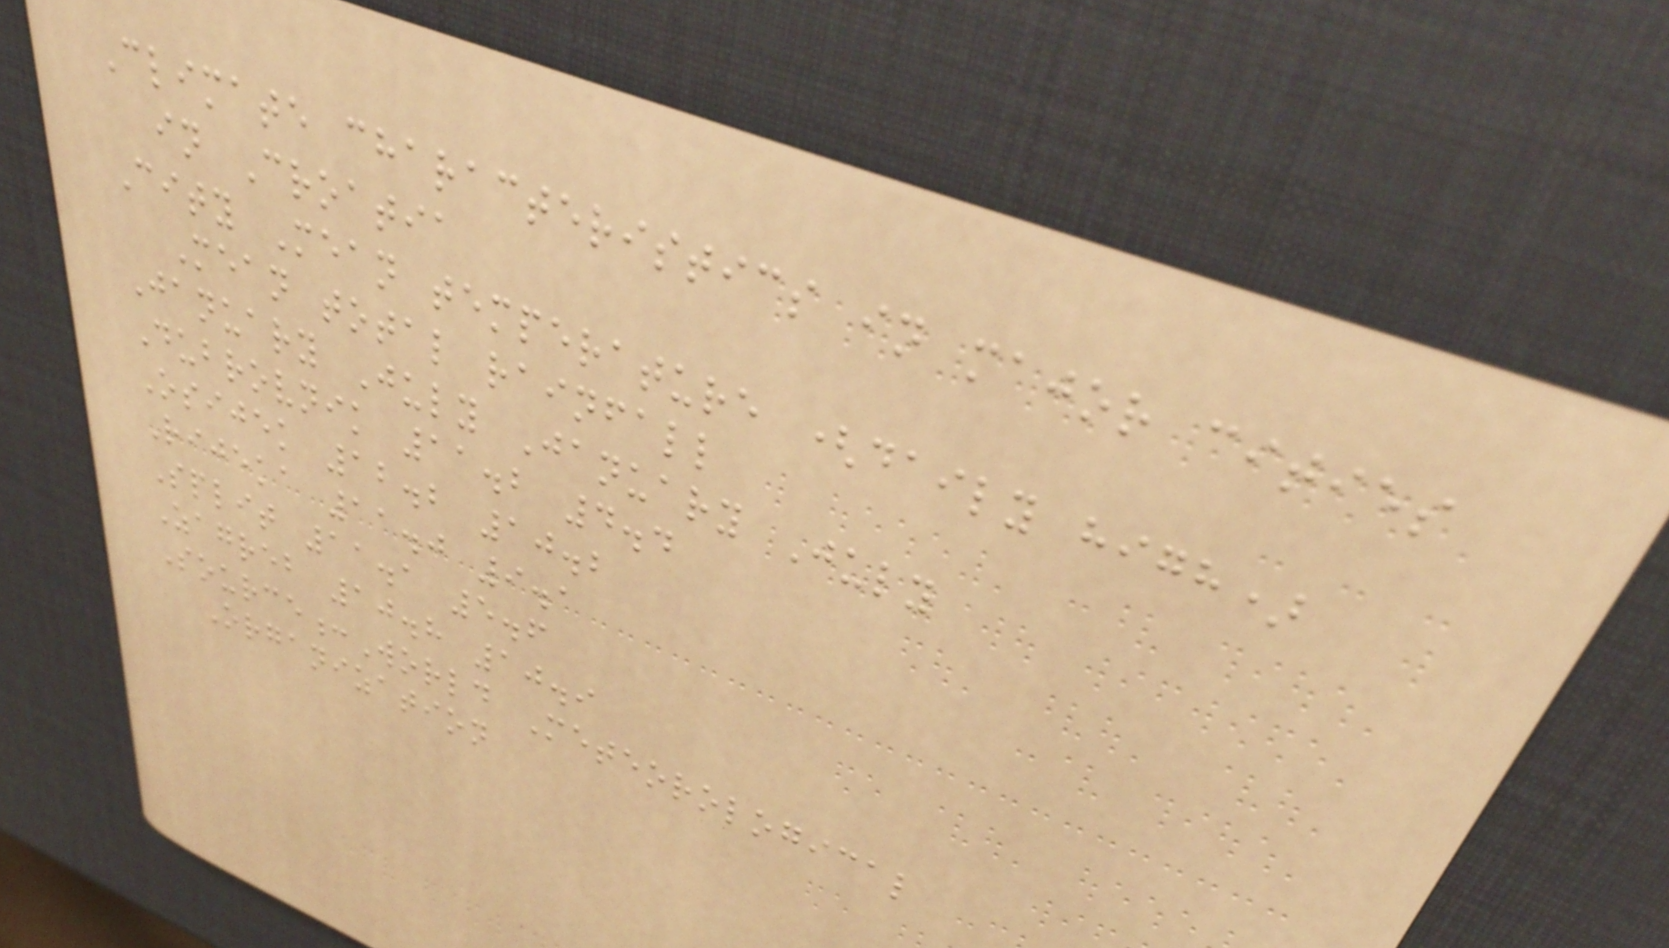Climate characteristics in major cities
in Croatia
City Mean temperature (daily high)
Mean total rainfall
January July January July
Dubrovnik 11.2 4.4
Osijek 12.2 10.2
Rijeka 11.0 9.1
Split 11.1 5.6
Zagreb 10.8 10.9
Source:World Meteorological
Organization
